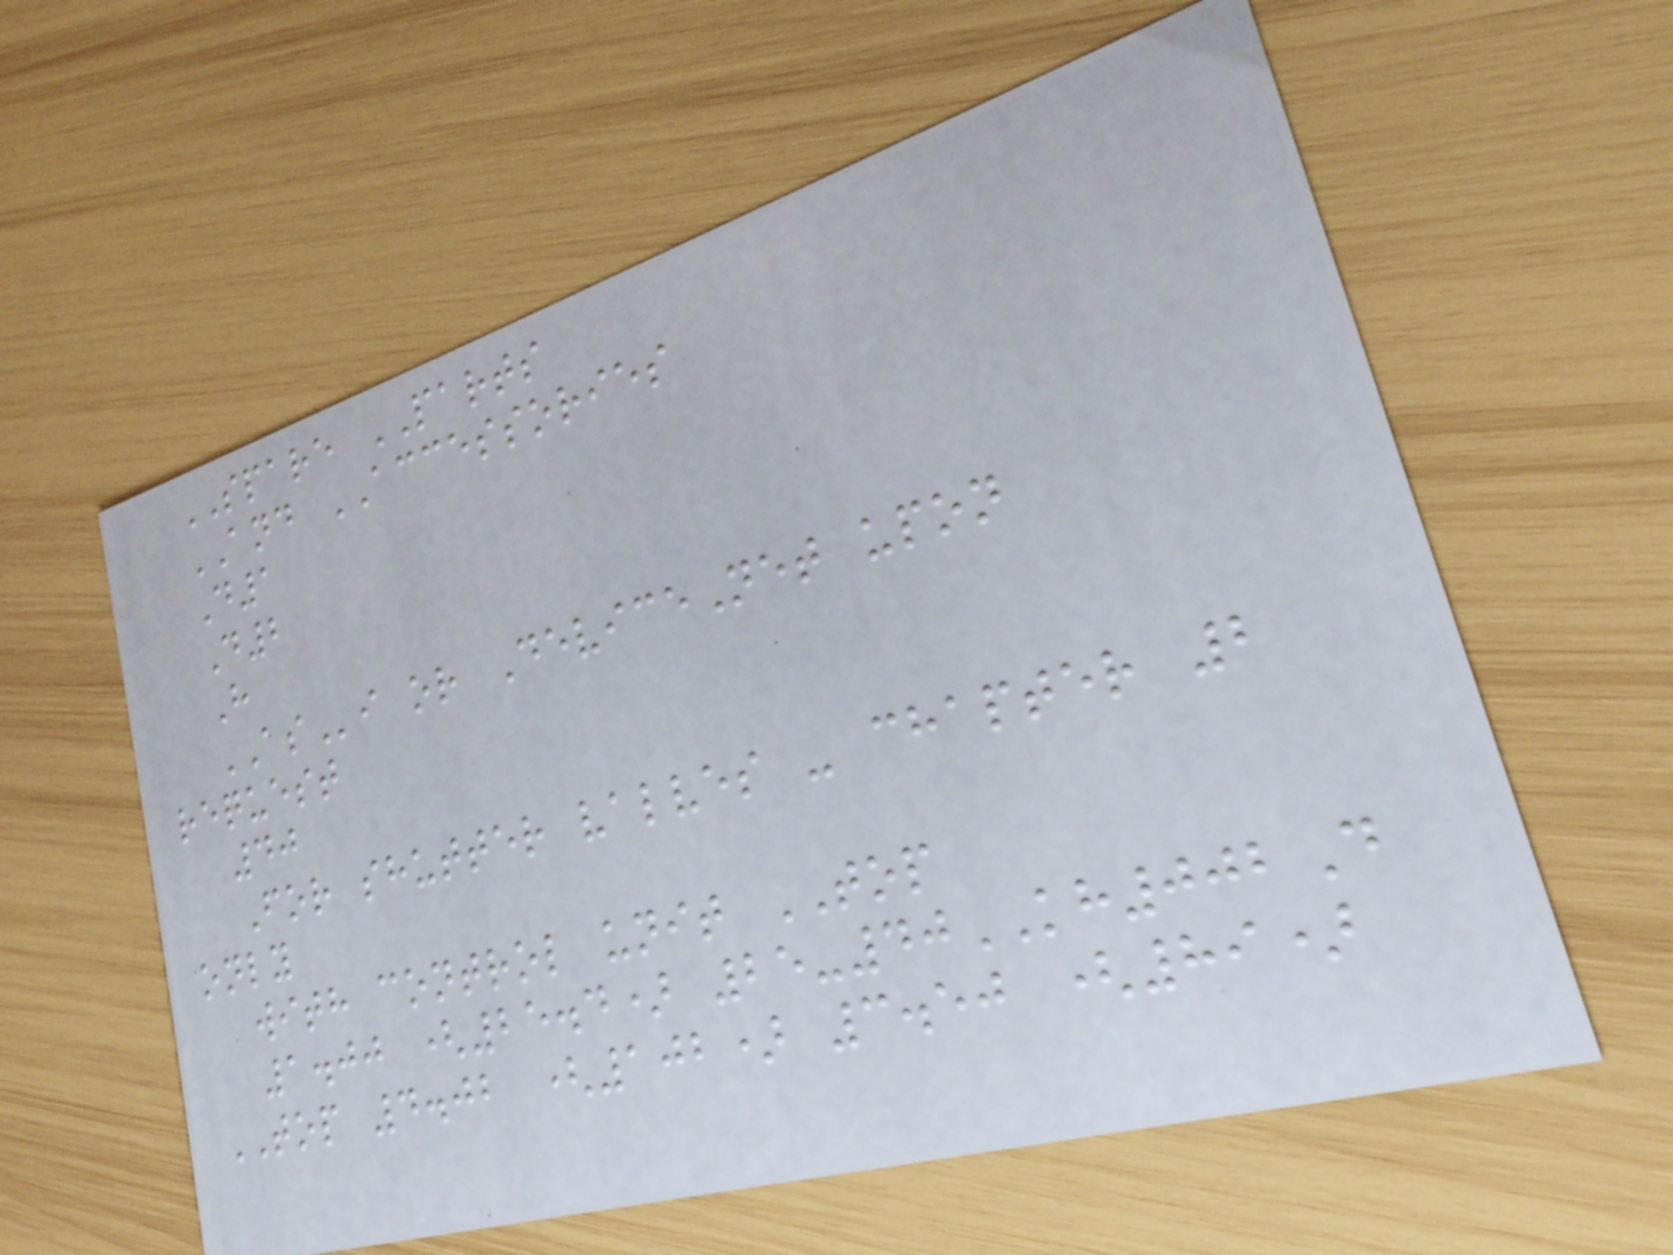SPARE PARTS
AND ACCESSORIES
D1
D2
H
ASi or DeviceNet upon
request
40
For shutter valves - chapter 2
only
with control unit TOP
1.00 (25.4) 25-40KH002D
TOP 4.02 (102) 3.50 (89)
